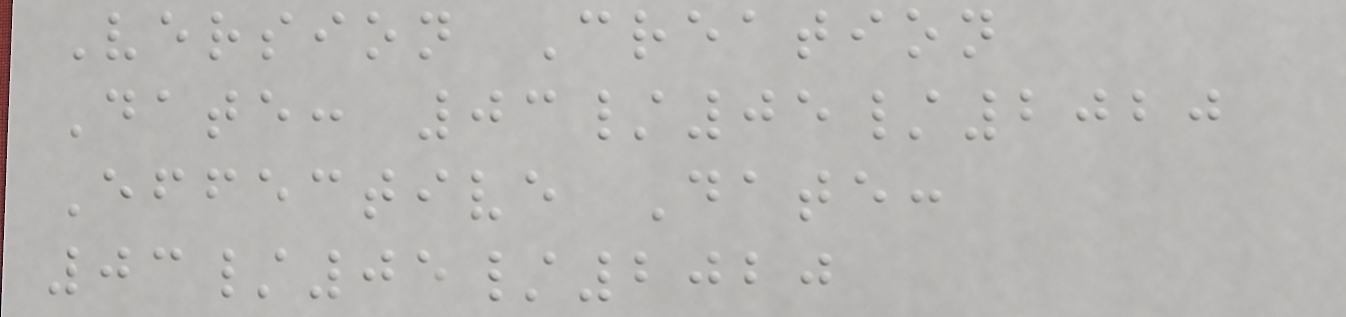Version Creation
Date: 03/05/2020
Effective Date:
03/05/2020
